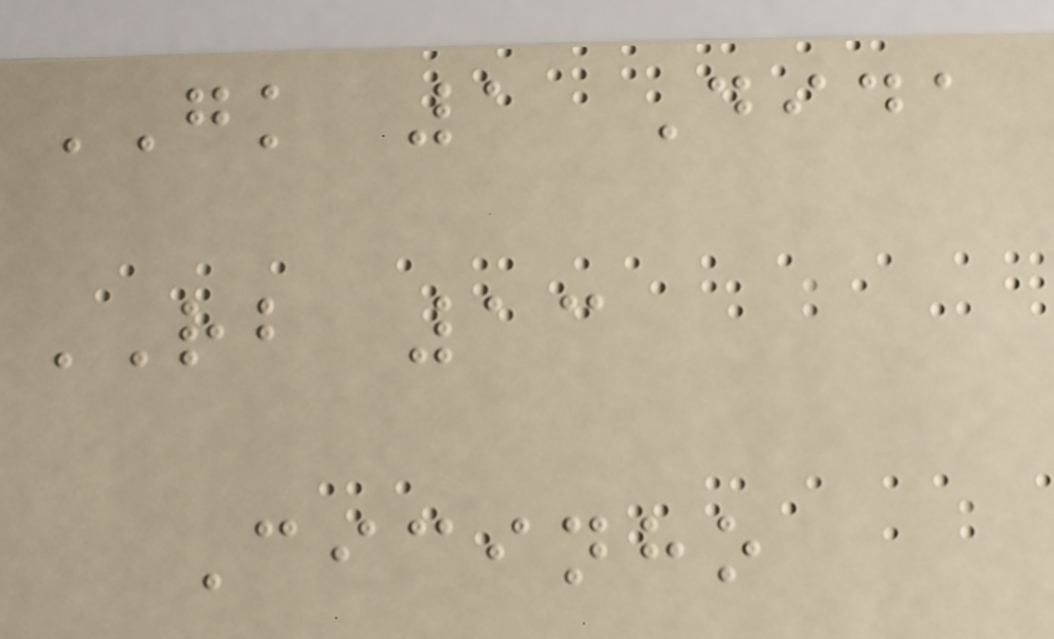GK 1 Dida
RB 13
Cicinho
